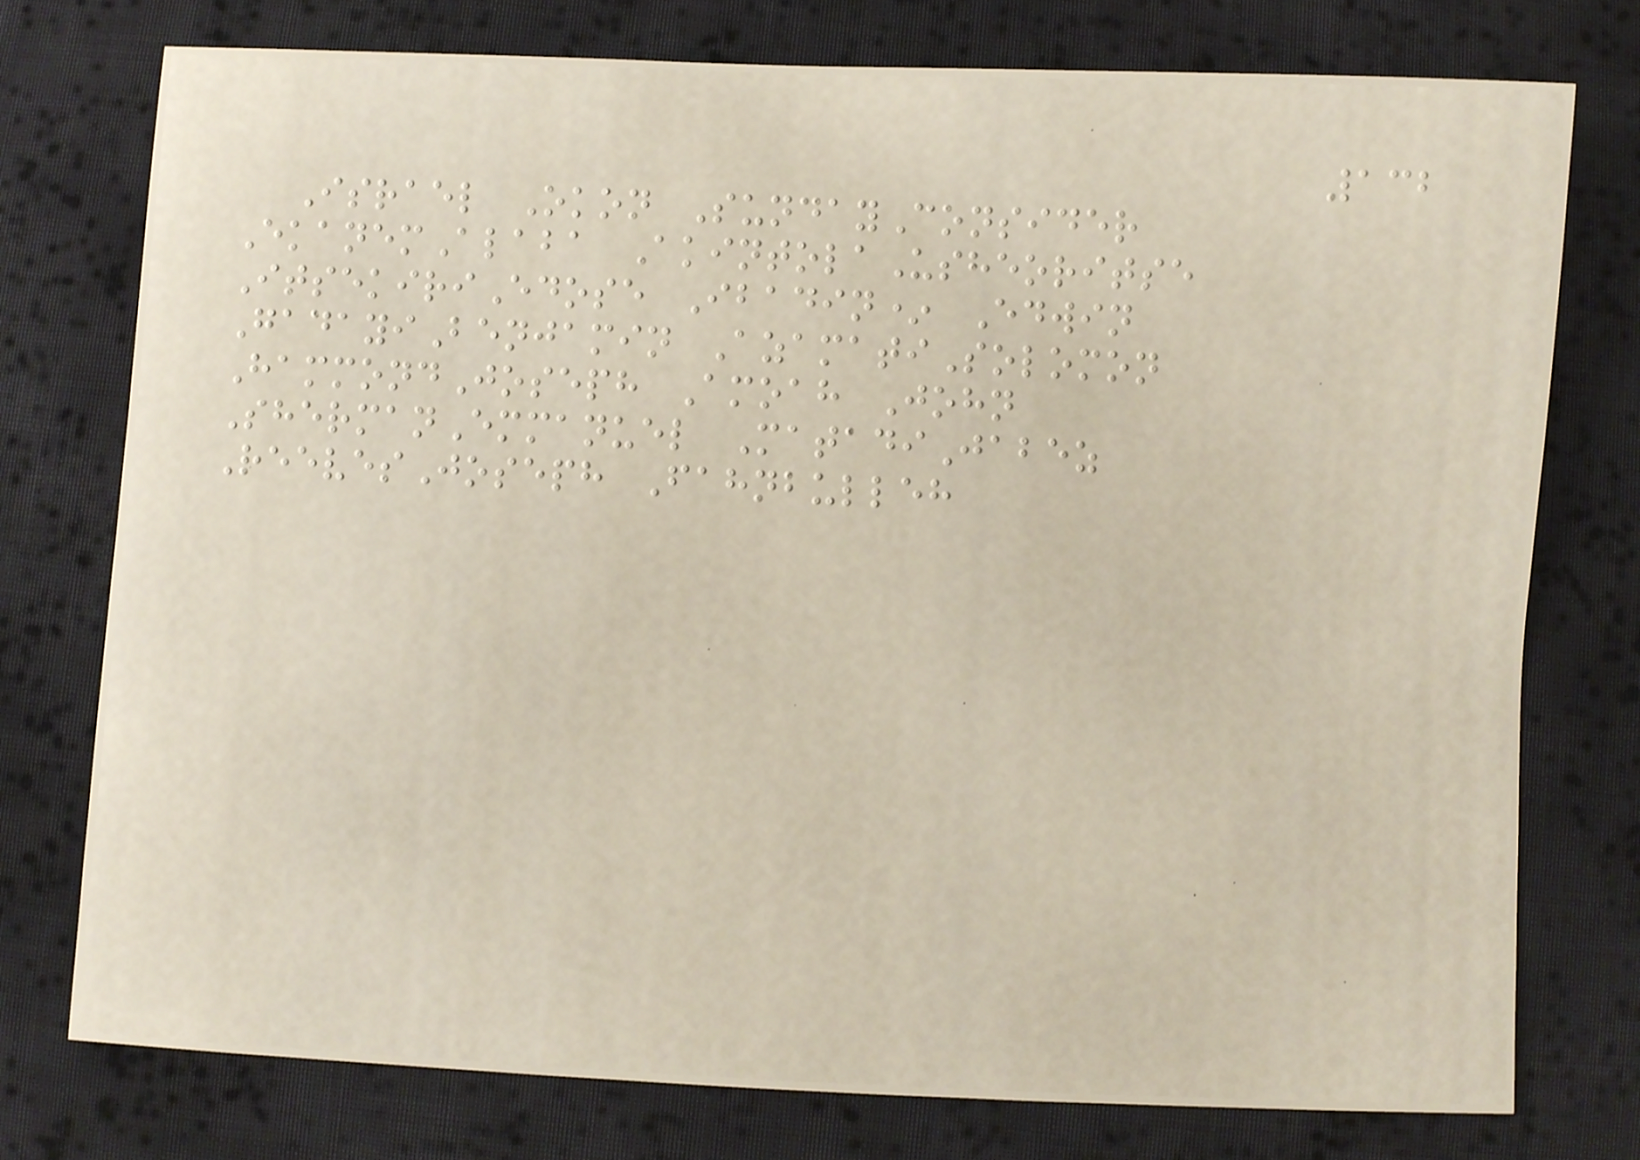132
Israel Okon SundayConsider
EkanemAlaba AkintolaUsheoritse
ItsekiriEdose Ibadin* Edwin
GadayiBenjamin AzamatiSolomon
HammondJoseph Amoah John
ShermanEmmanuel MatadiJabez
ReevesJoseph Fahnbulleh
